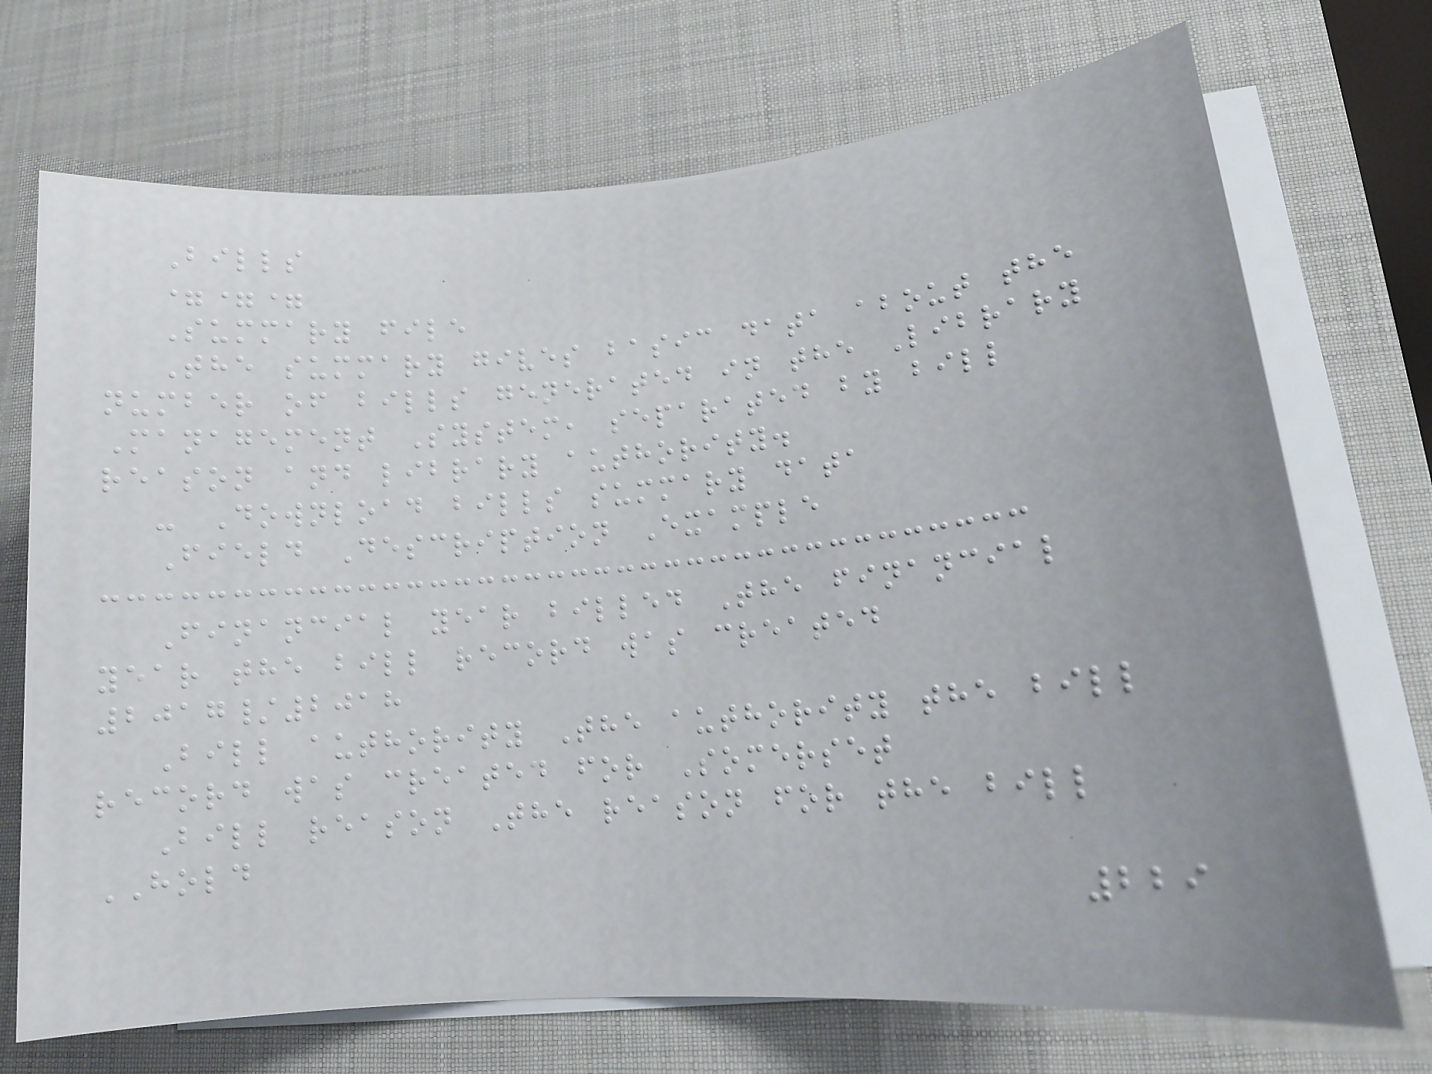Bills
===
Summary file
The summary gives basic data about the
number of bills generated in the Library
Management System, separated by bill
reason and library authority.
- Download bills summary data
Field Description Example
Financial year billed The financial
year the bill record was created
2017/2018
Bill authority The authority the bill
record was created for Somerset
Bill reason The reason for the bill
HOLD
229
